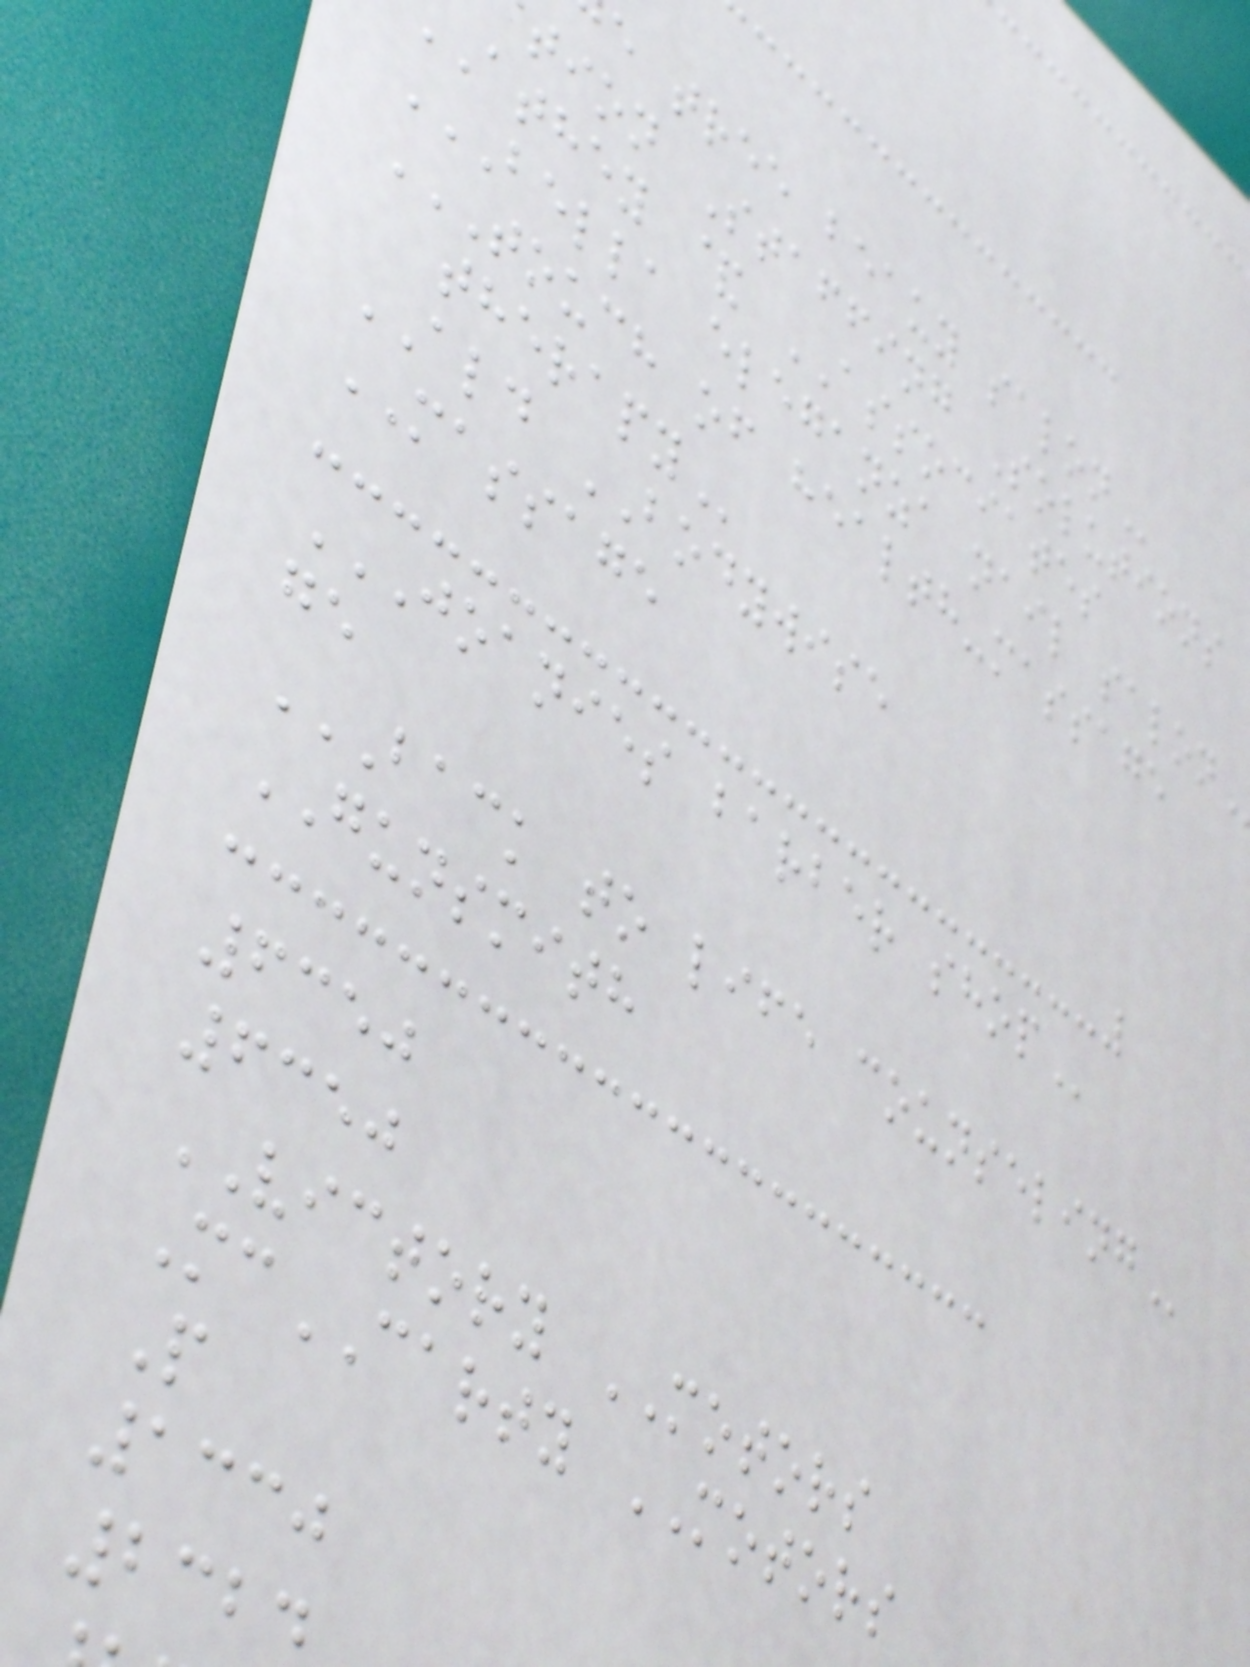e tree beauy
tion Staffing Solutions
athey & ASSOCIATES
TOUCH OF HEALTH-MASSAGE
ALD BODYWISE
MASSAGE
JOANIES BARBER SHOP
ge
BACK TO LIFE COUNSELING
GUNSMITH
6350
6350
VICTORY MOTORS
McCARTY MOTORS
P
1330
232
